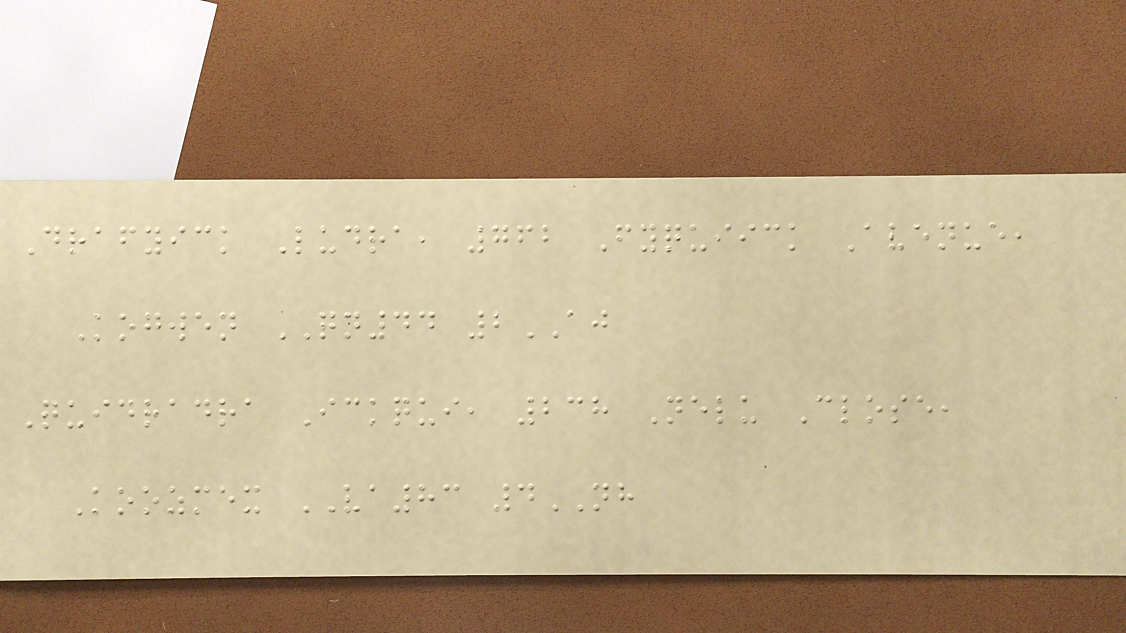Drafyick Ludra, 762 Fyquiick Avenue,
Kogwen QN44 2AJ
Quidradra Ickqui, 238 Nelu Close,
Koozmex VA83 4NH
